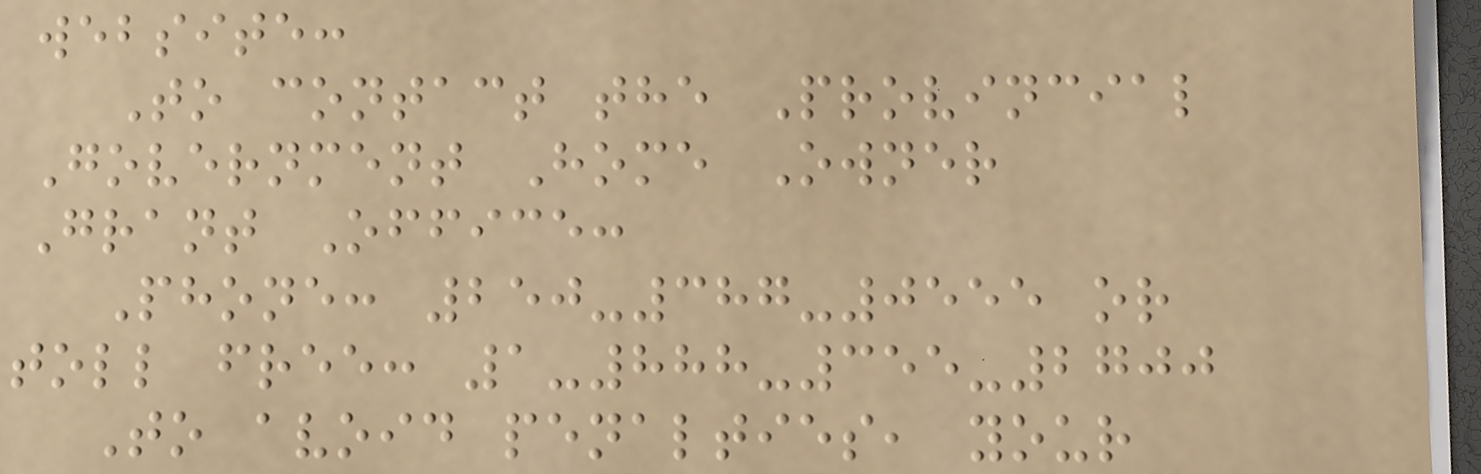website:
To contact the Provincial
Government Home Owner
Grant Office:
Phone: 250-387-0555 or
toll free: 1-888-355-2700
To avoid penalties, your
